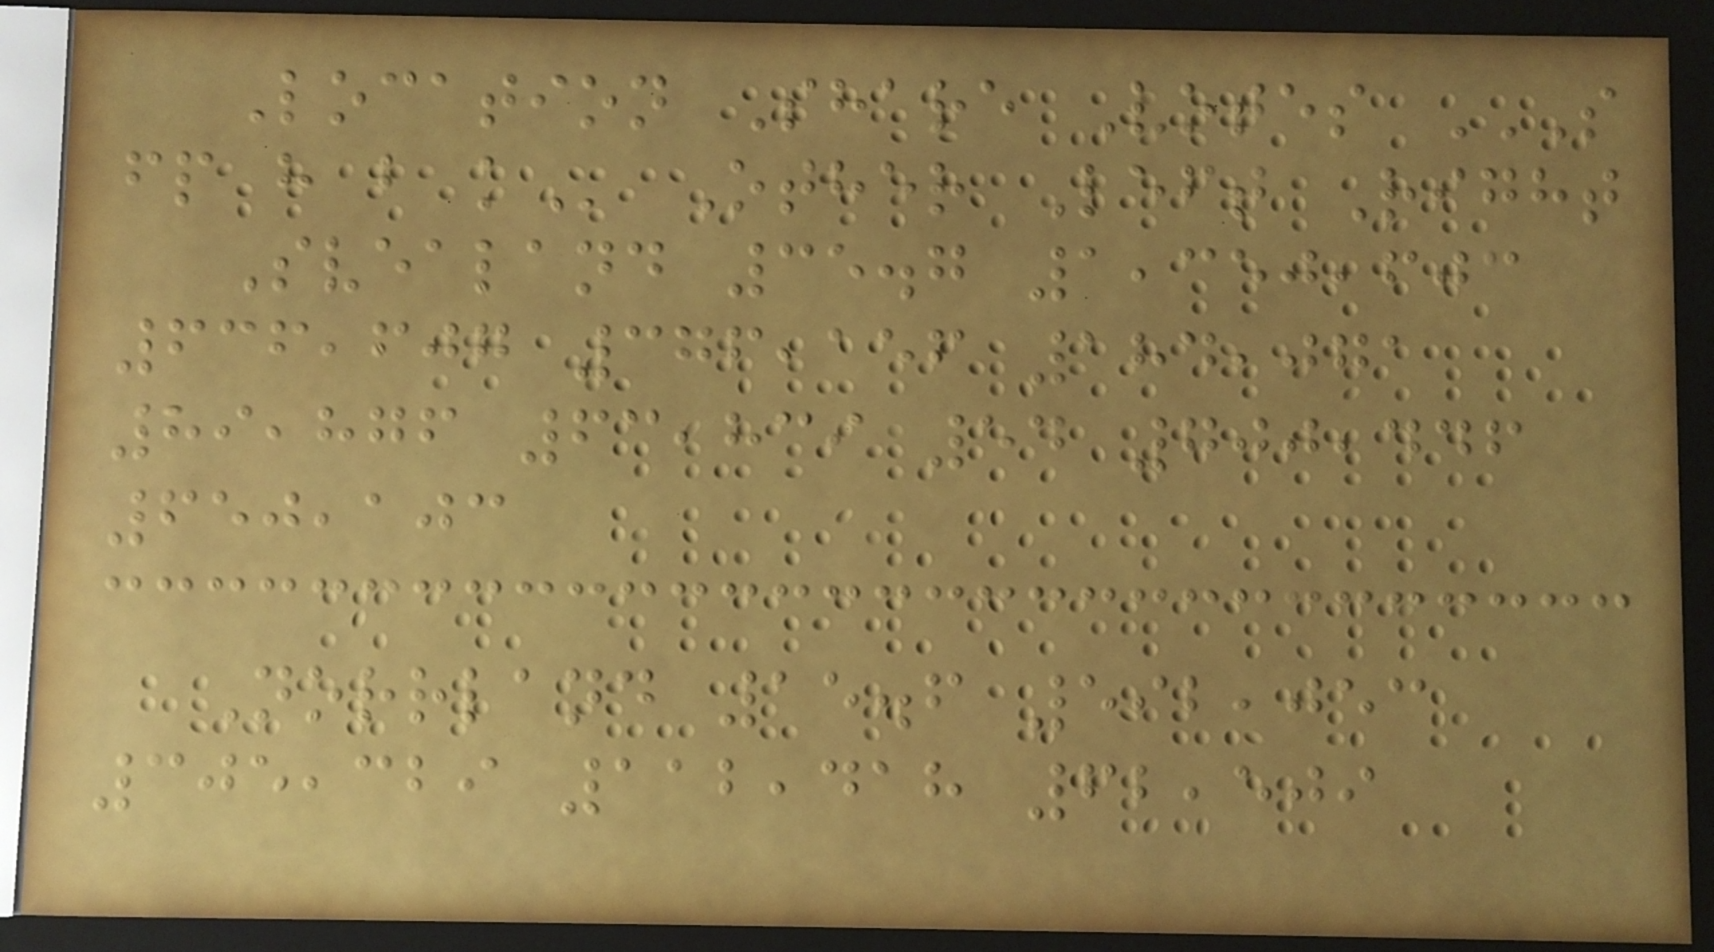Location Share Votes S
FP H B K Other Left Right
Svealand 35.7 1,350,603
636,607 376,156 184,071
89,876 63,839 54 700,446
650,103
Norrland 15.6 592,053
305,329 112,418 62,509
